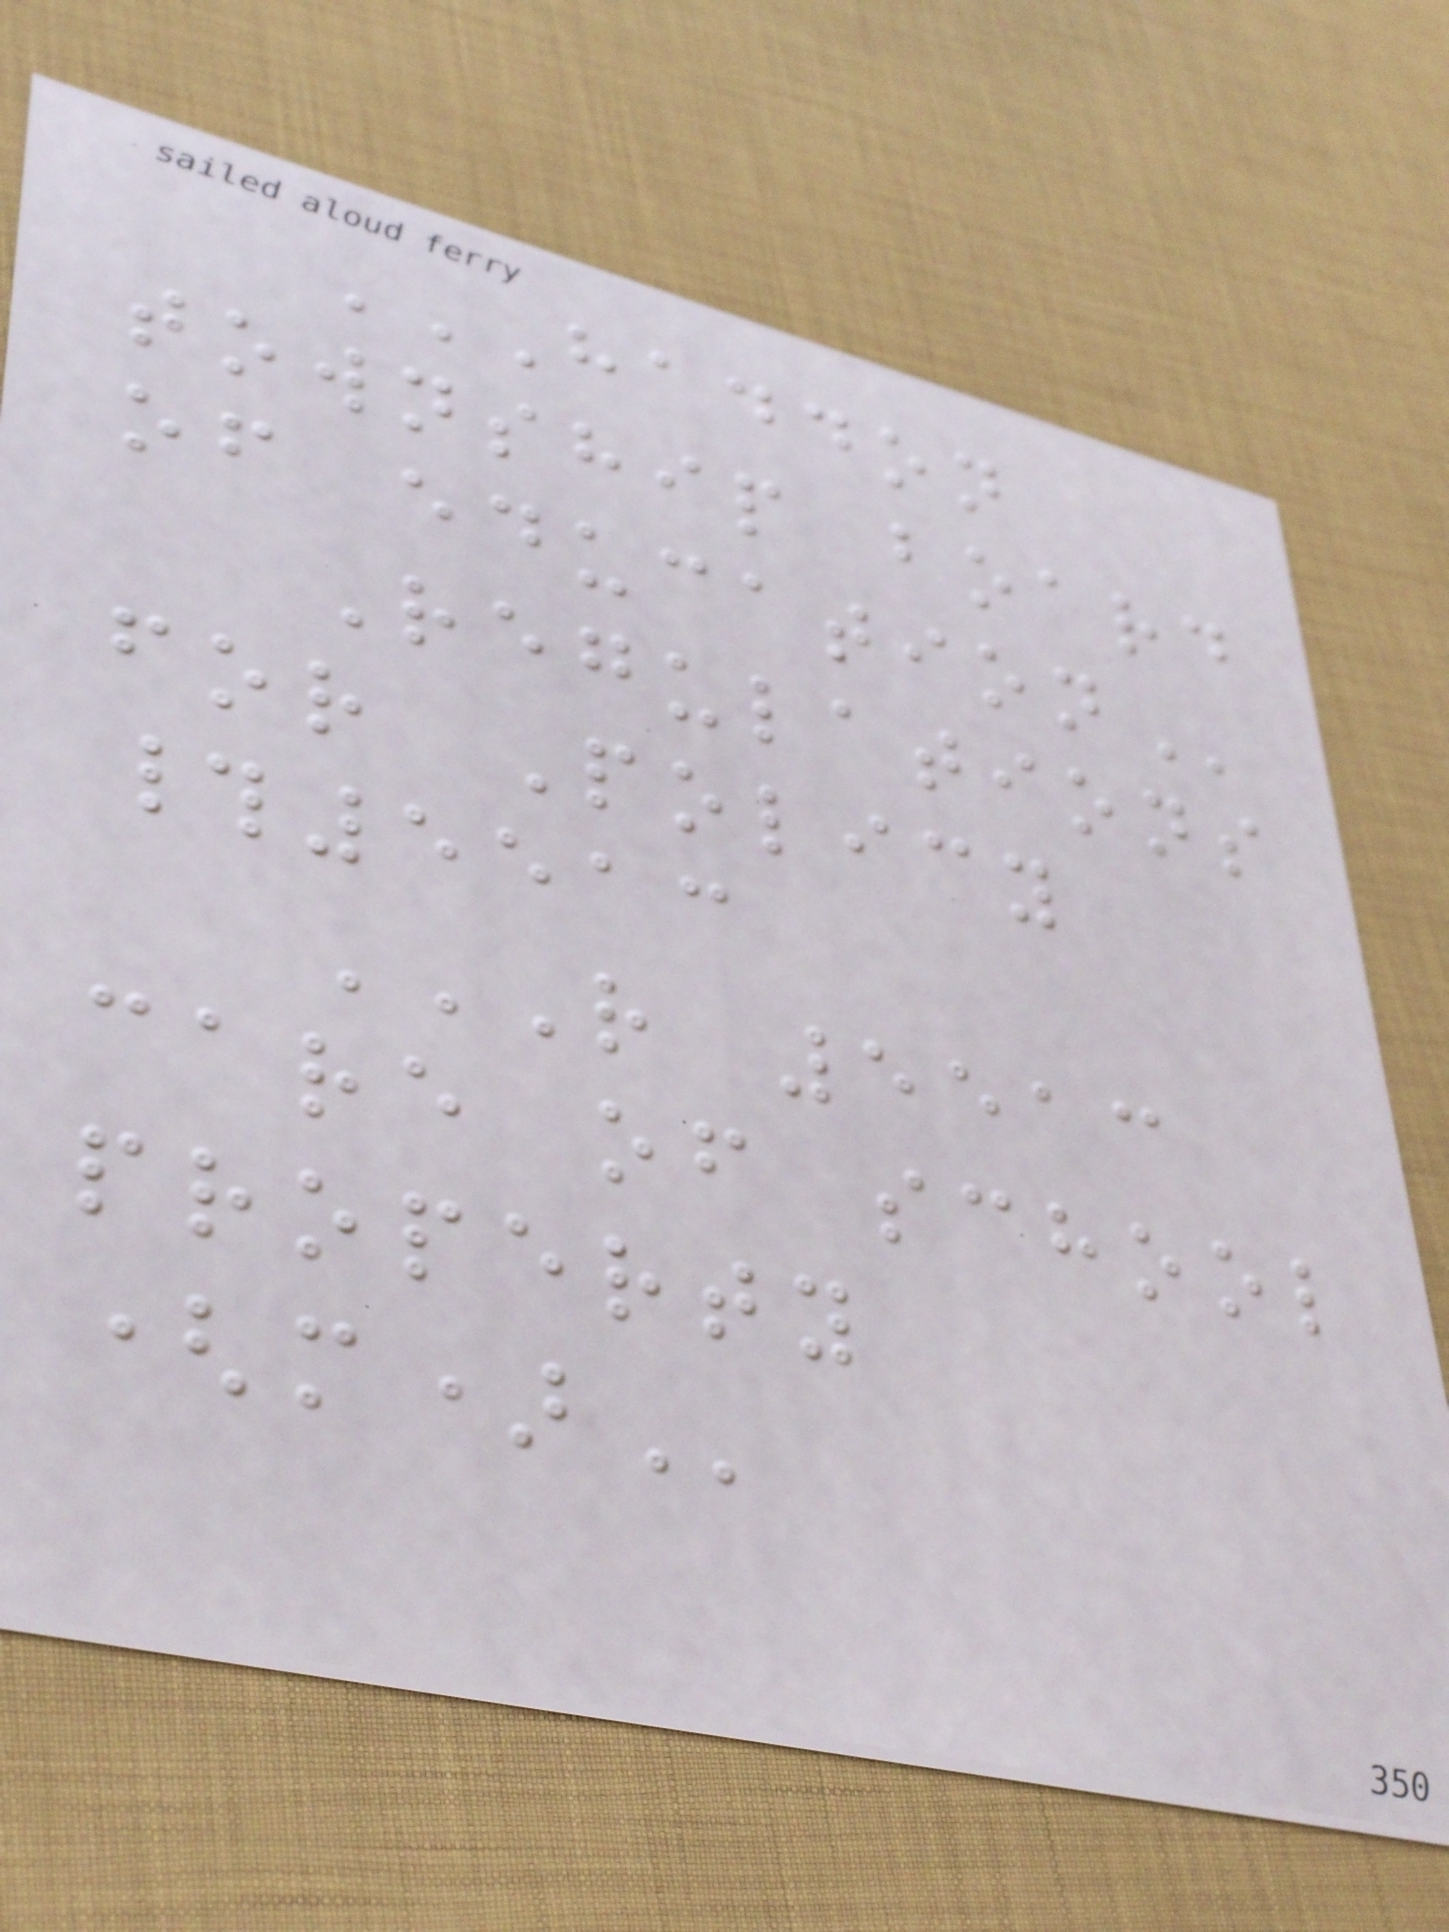HADDON
TOWNSHIP BOARD
OF EDUCATION
Regulations
for Policy
#5513
R 5513
CARE OF SCHOOL
PROPERTY
(M)
